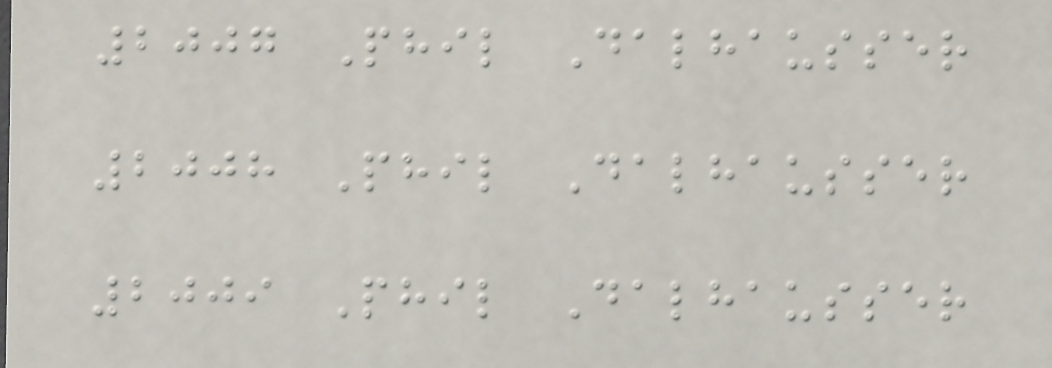2007 Phil Dalhausser
2008 Phil Dalhausser
2009 Phil Dalhausser
